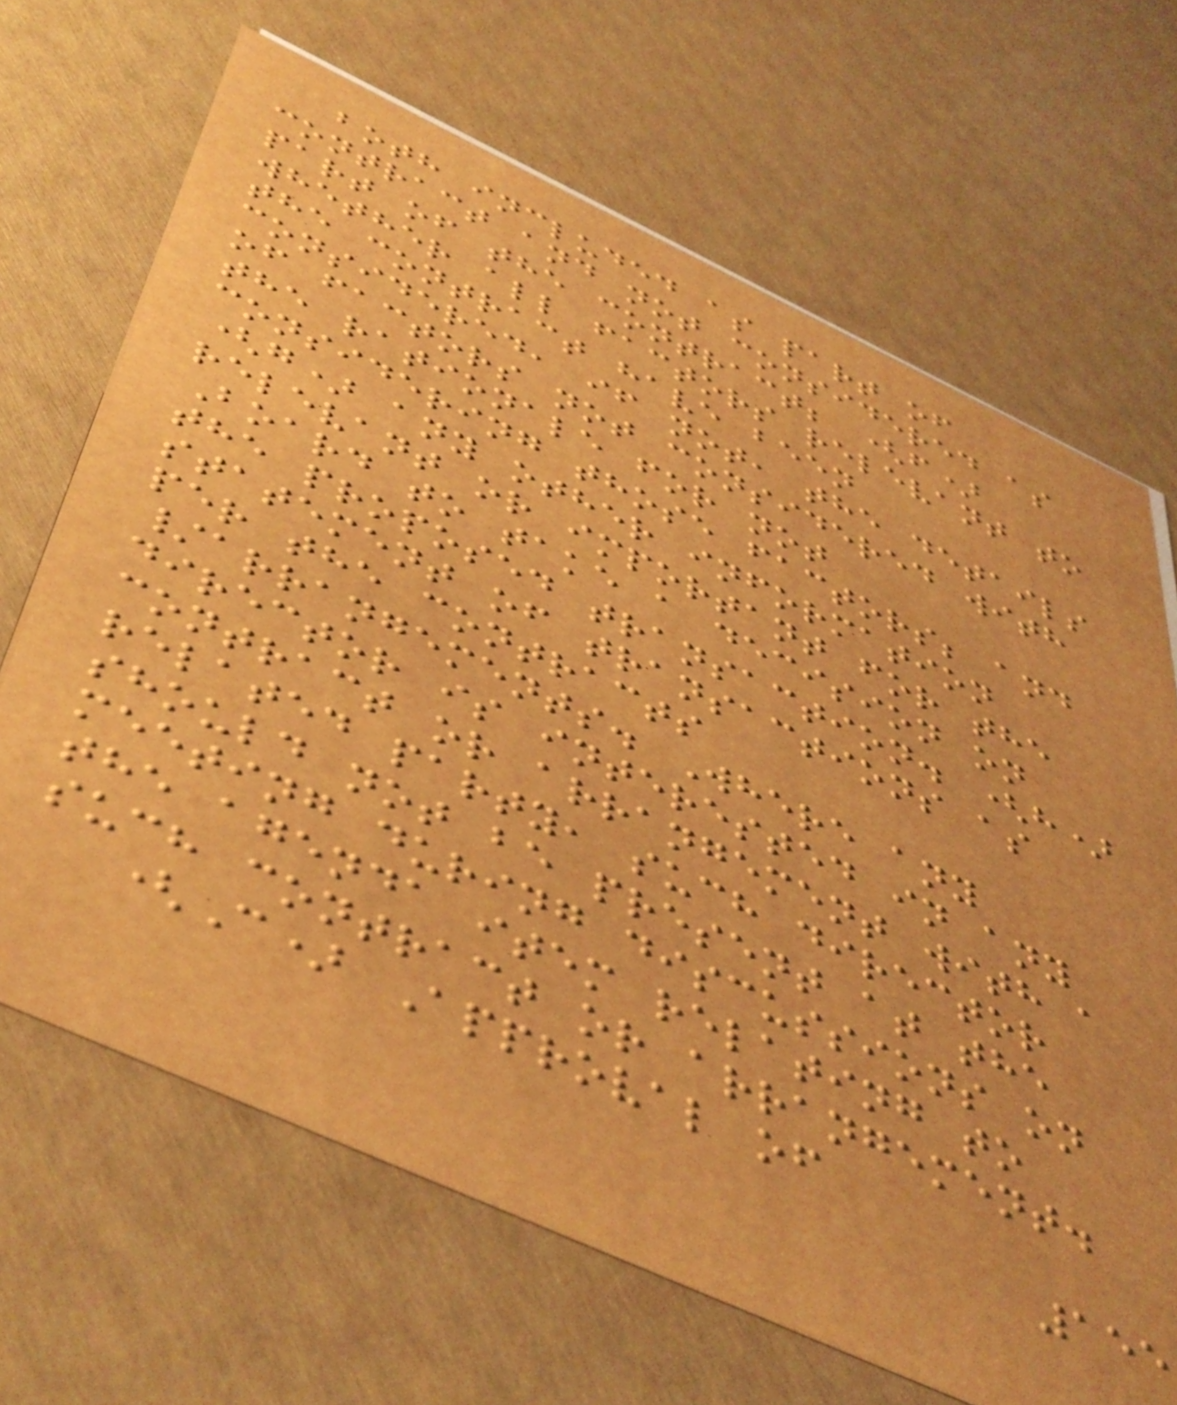both included as part of
contract and not considered as
part of the contract; (f)
whether all factors relevant to
the contract have been
considered, if not, the details
of factors not considered with
the rationale for not
considering those factors; and
(g) any other information
relevant or important for the
Board to take a decision on
the proposed transaction. (h)
statement of transactions as
per the contracts
/arrangements. Where any
director is interested in any
contract or arrangement with a
related party, such director
should not be present at the
meeting during discussions on
the agenda item relating to
such contract or arrangement.
(C) Approval of
155
